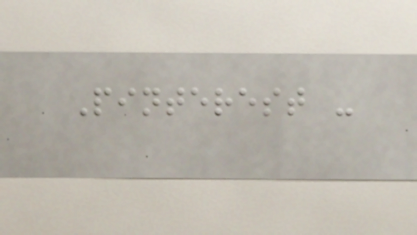Pinterest -
